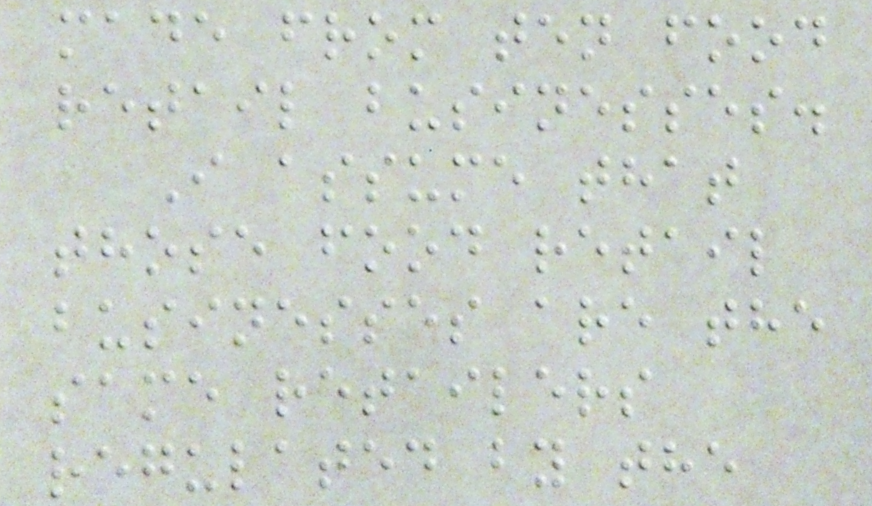made from ten food
retail businesses.
I assume that
those food retail
businesses are the
same retailers
regulated by the
